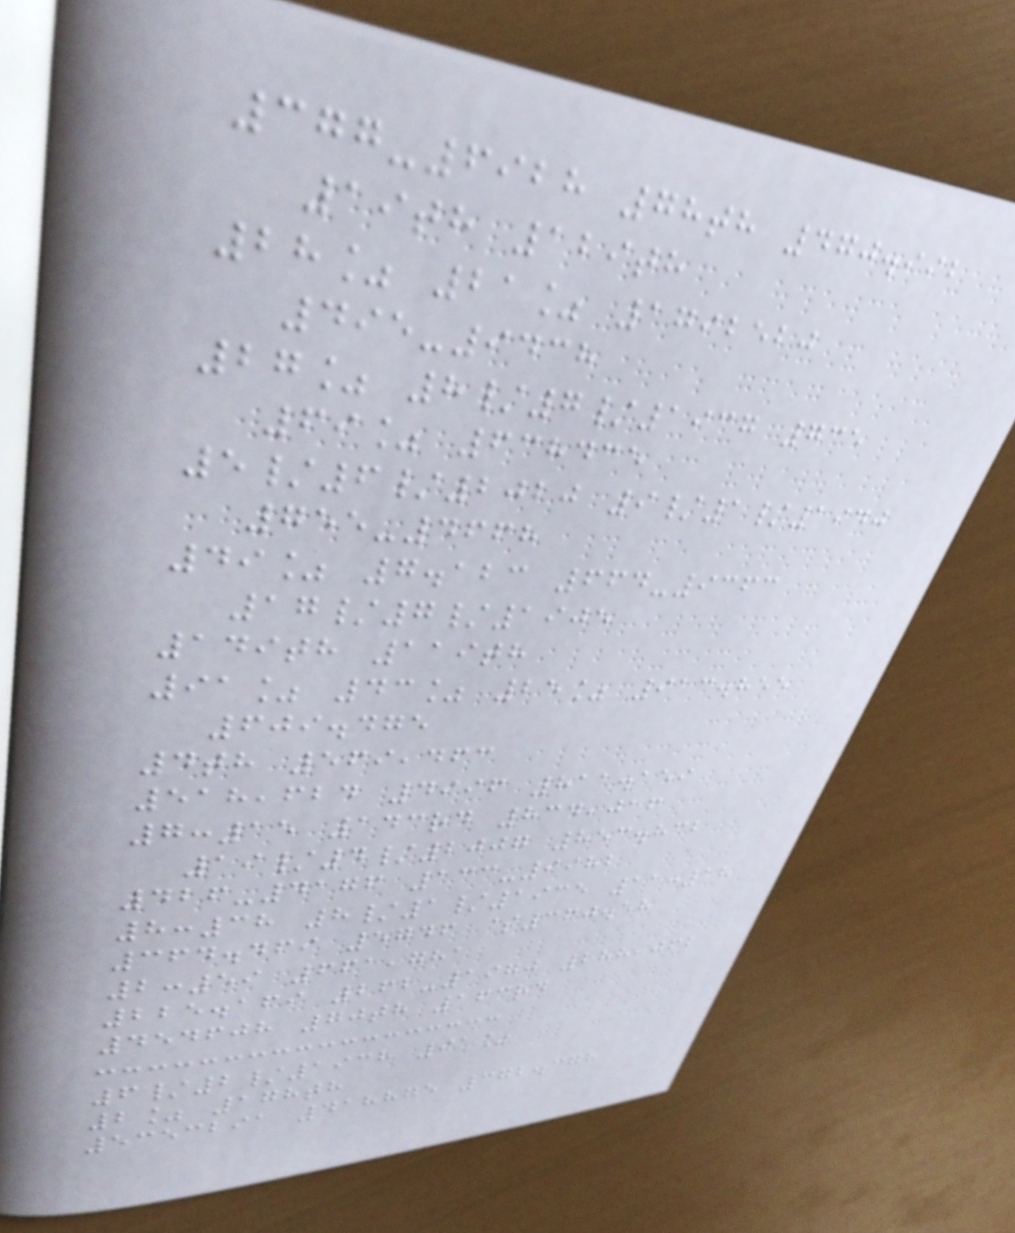377-6928 78th 470.992
19th 129th
28% 21% 1792520
495-9438
27% 8/7/1937 735
69% 638435
5/6/2020 9/1/1940
755-4668
49% 7.123 664-9363
17/7/1905
149th 119th
91% 43% 25% 913.855
609.475
4th 569,463
518,624 4996 811.159
7:15 143rd 834,016
19/4/2007 853.832
426-4176 133-9982
8:38 8/1/1935 11:18
364.469 5746 $360.58
2:59 661,781
225.169 262-1970 288,062
454608 70th 163rd
6/2/1938 91%
2% 178th
5353291 418875 372.378
